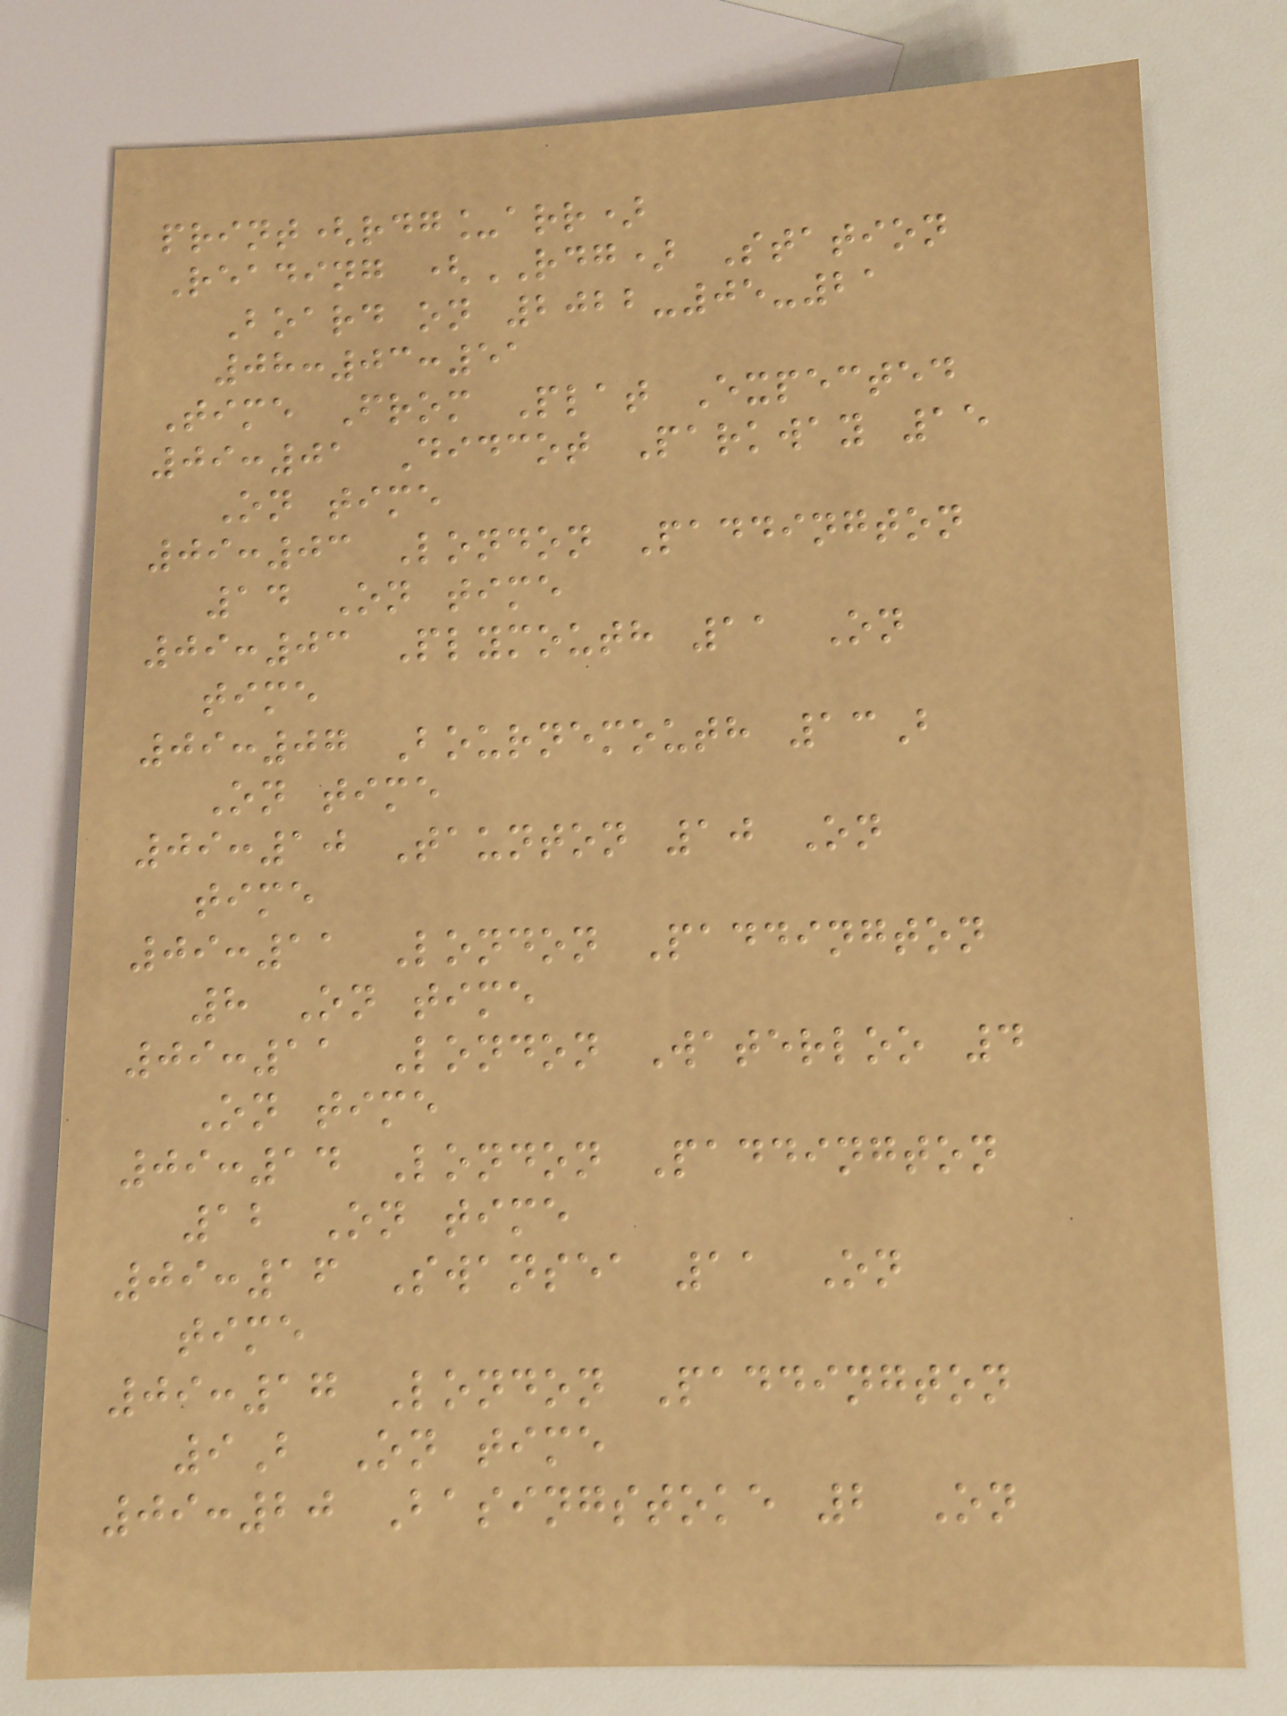print(rdg_arr)
Reading (RDG) Station
Board on 2022-05-21
08:03:51
Time From Plat Expected
09:01 Didcot Parkway 15
On time
09:03 London Paddington
14 On time
09:03 Plymouth 11 On
time
09:07 Bournemouth 13B
On time
09:10 Taunton 10 On
time
09:11 London Paddington
8 On time
09:11 London Waterloo 4
On time
09:14 London Paddington
12 On time
09:16 Swansea 11 On
time
09:17 London Paddington
9B On time
09:20 Basingstoke 2 On
